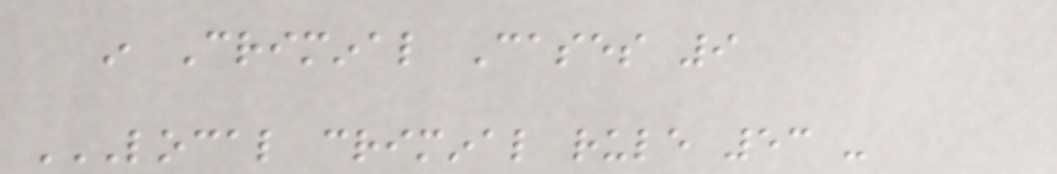in Criminal Cases 9
LOCAL CRIMINAL RULE 53 -
